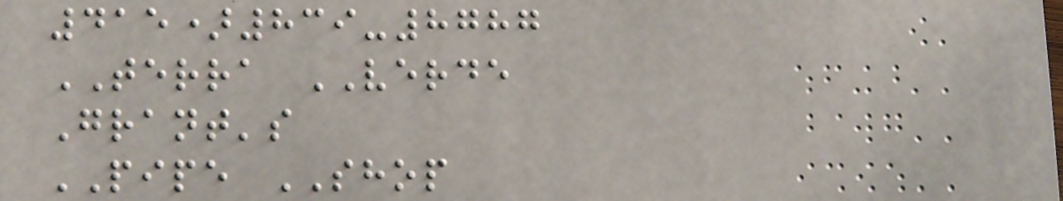415)839-8787
TERRA VERDE
Grant's
PIPE SHOP
